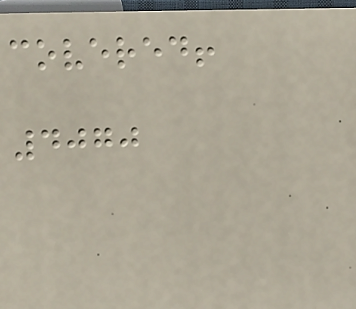covered!
4070
